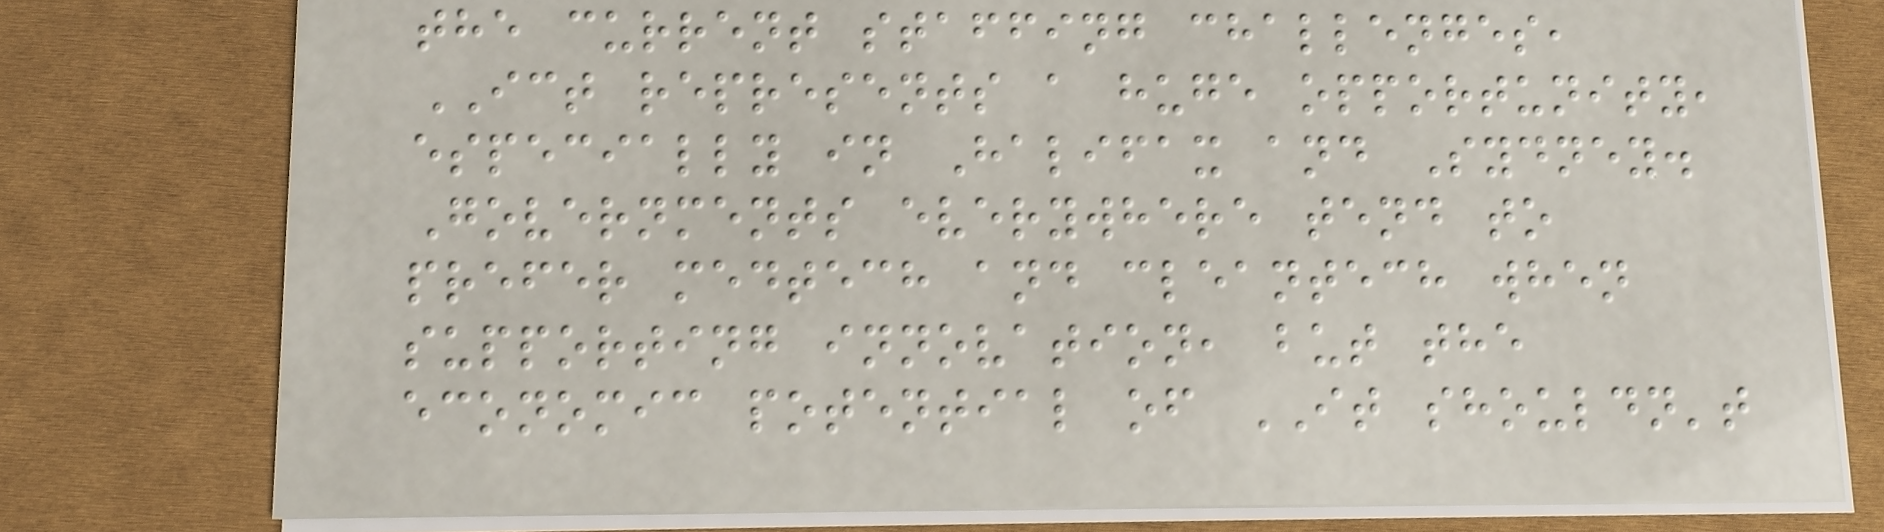the current staffing challenges,
ICT represents a huge opportunity,
especially in Halifax and Sydney.
Governments everywhere tend to
prefer medtech and cleantech when
supporting innovation, but the
economic potential of IT shouldn't
